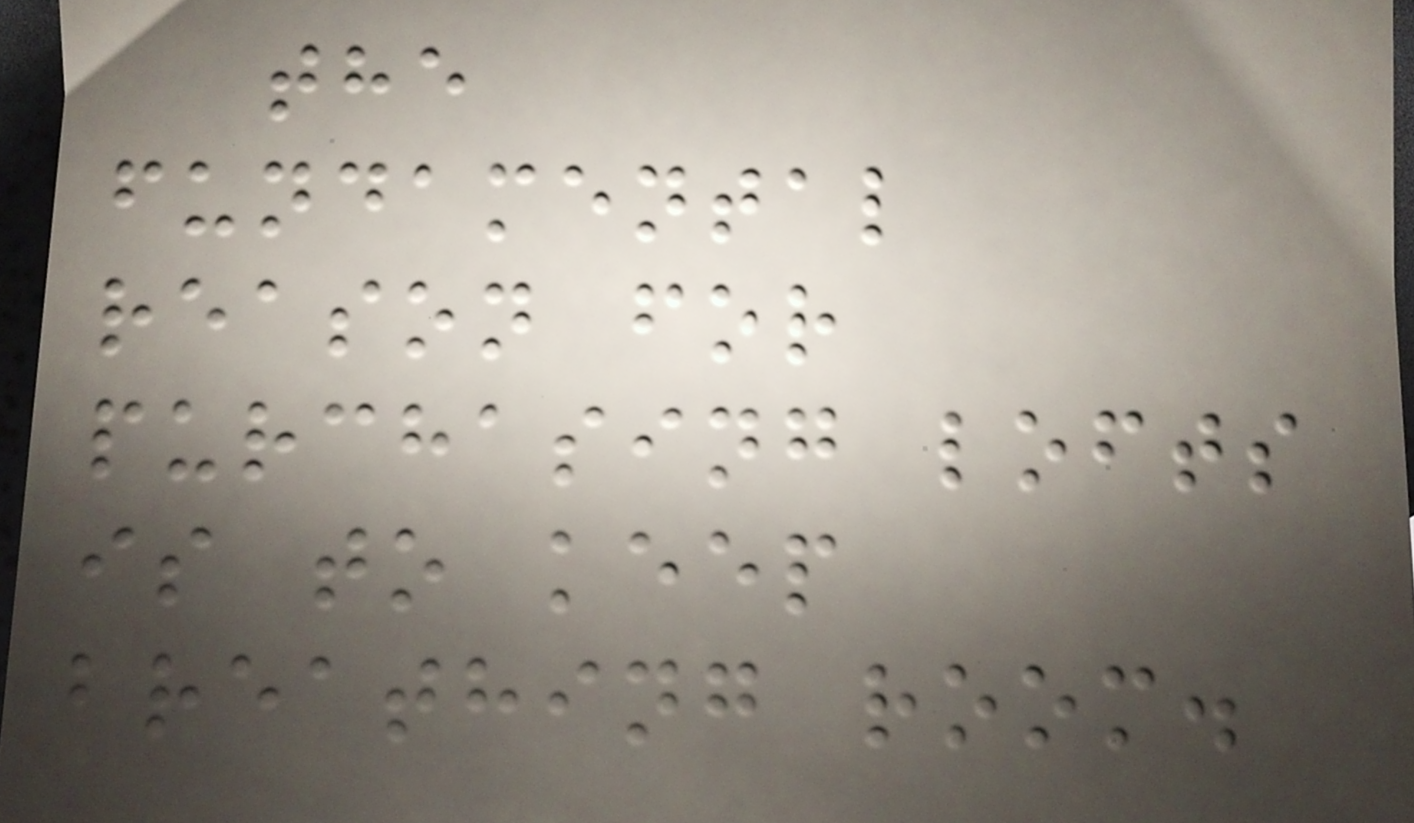the
fundamental
reason for
purchasing lofts
is to keep
breathing room.
